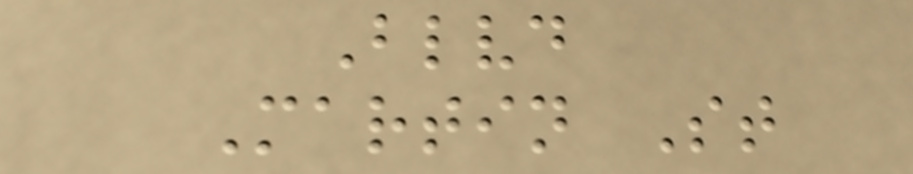Blvd
Martin St
